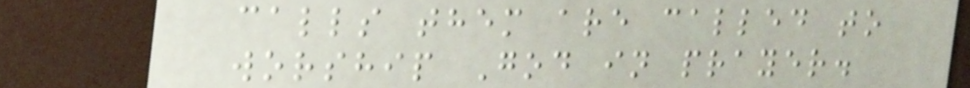calls them are called to
worship God in prayer.
